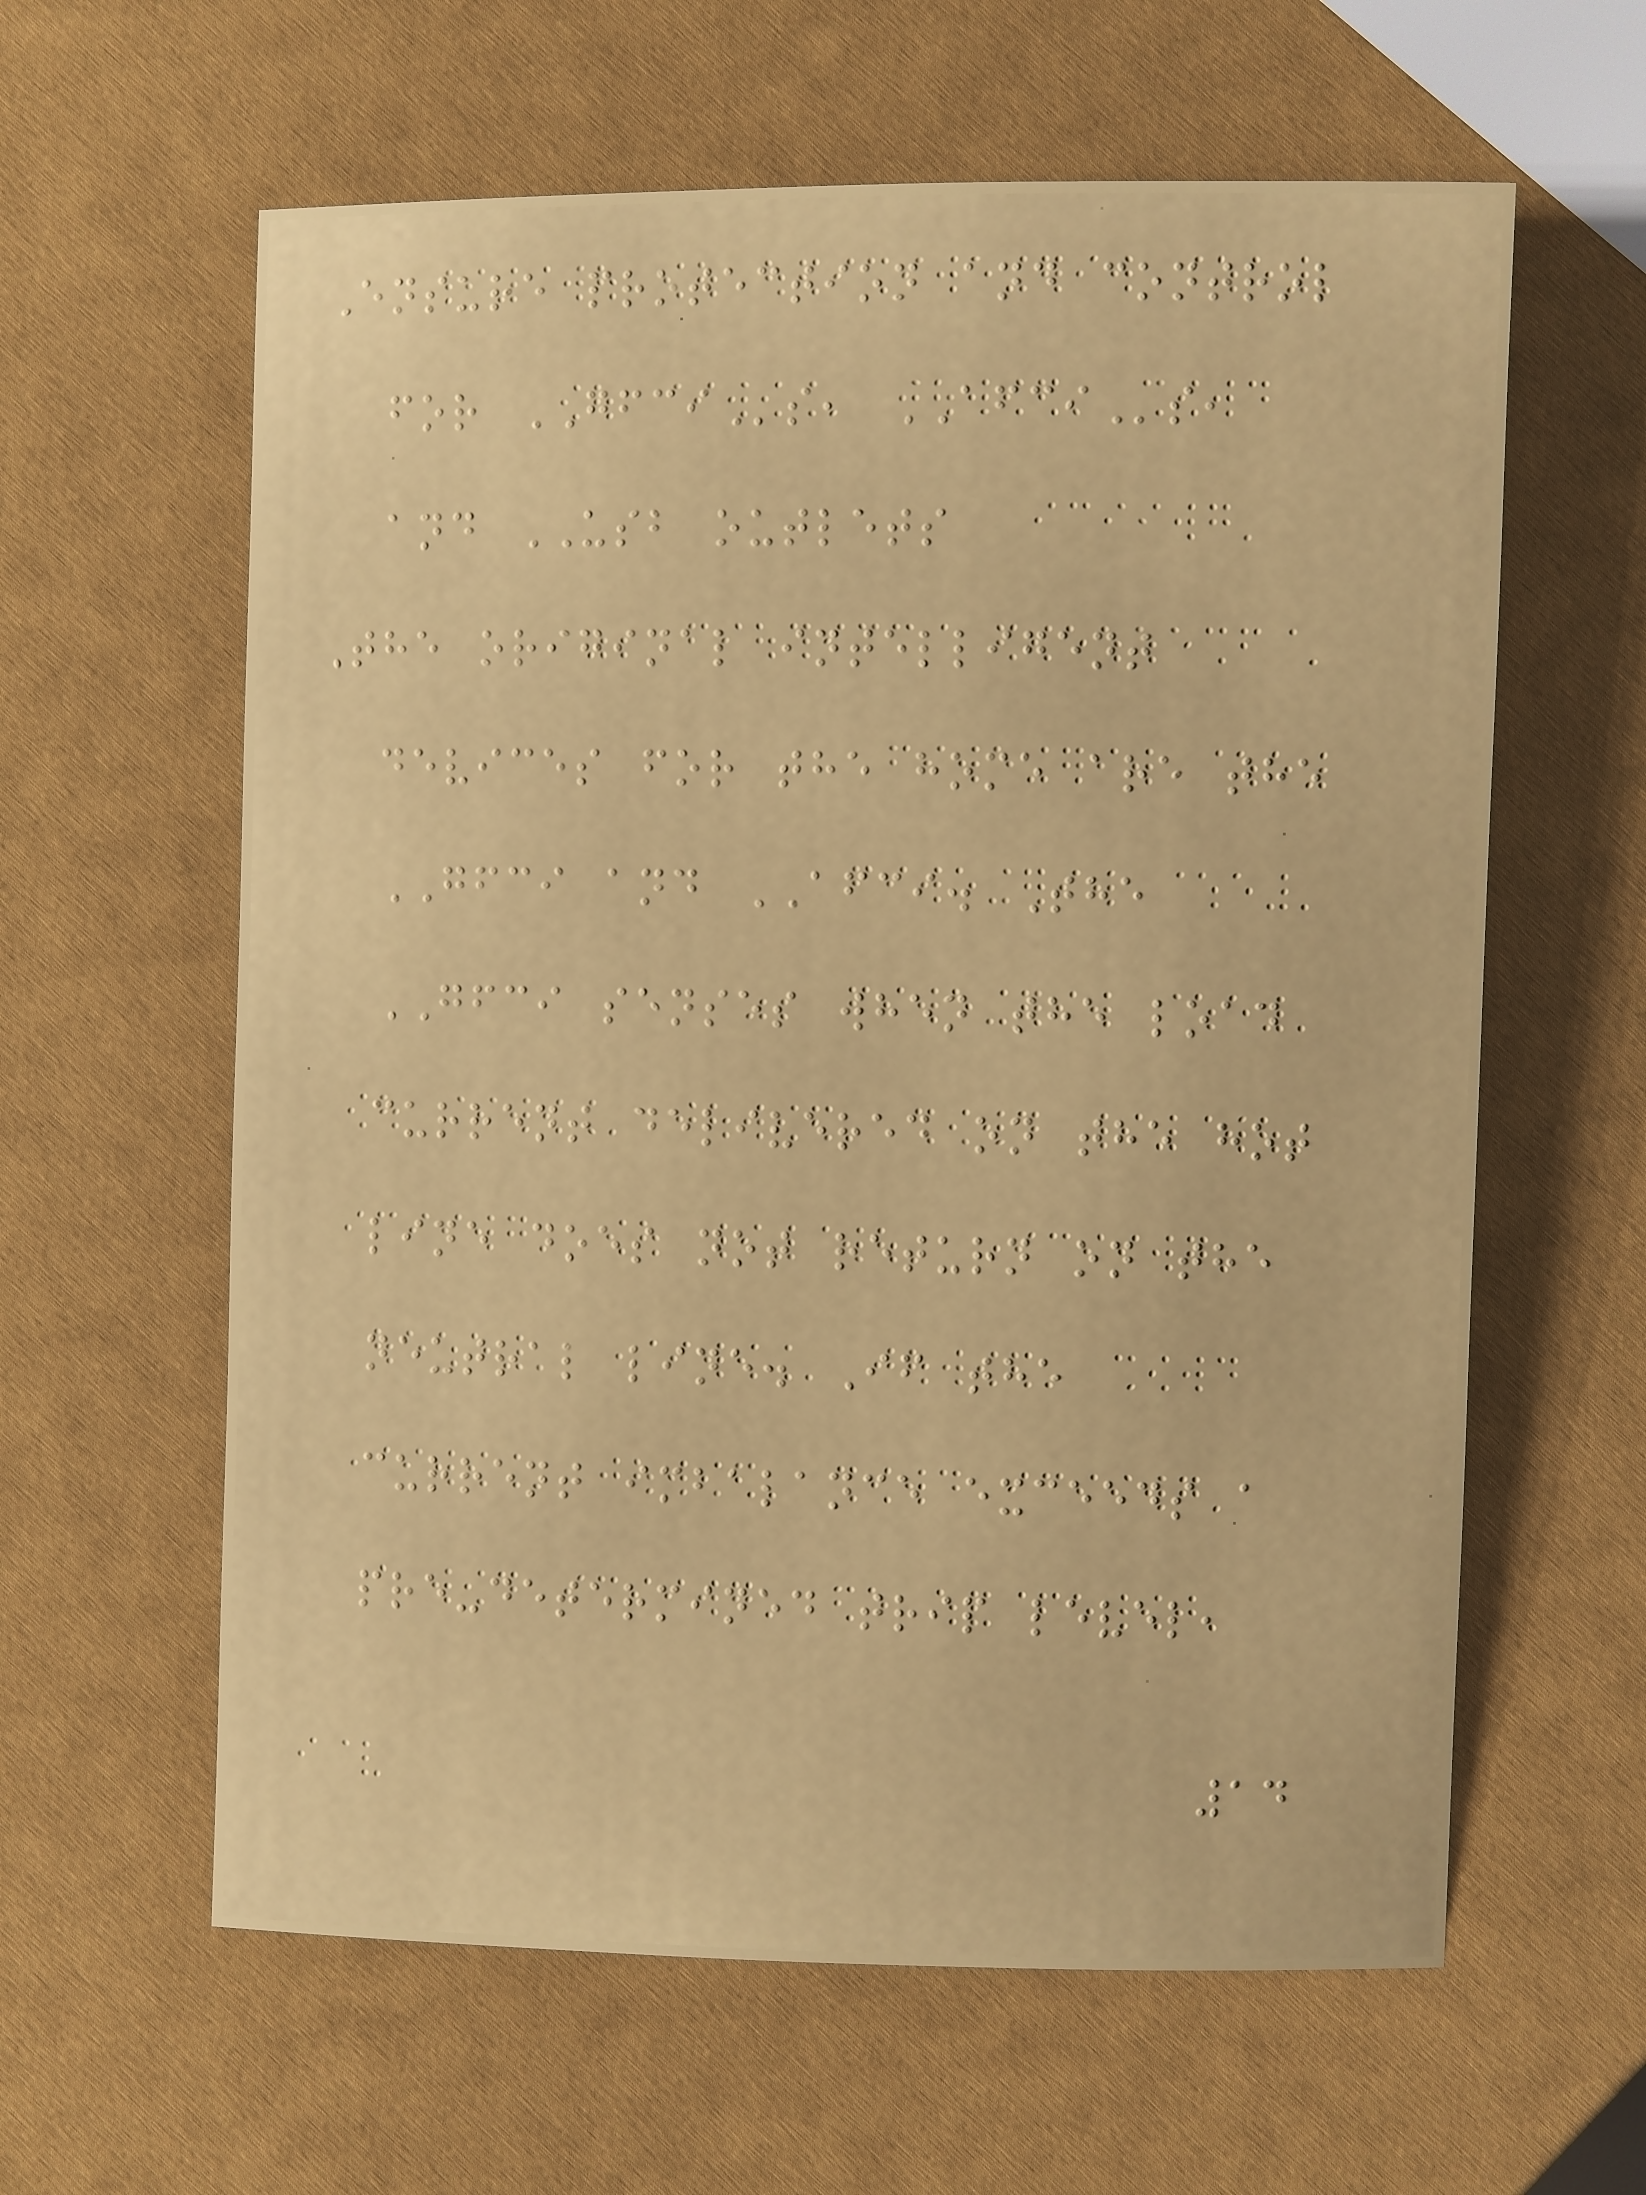Ensure protection and control
for GFCIs, AFCIs,
and USB outlets
The original intelligent
devices for the home are the
GFCI and AFCI. The
GFCI senses when the load
current delivered on the hot
line does not return on the
neutral line. If the
current imbalance exceeds a
pre-determined trip level,
14
